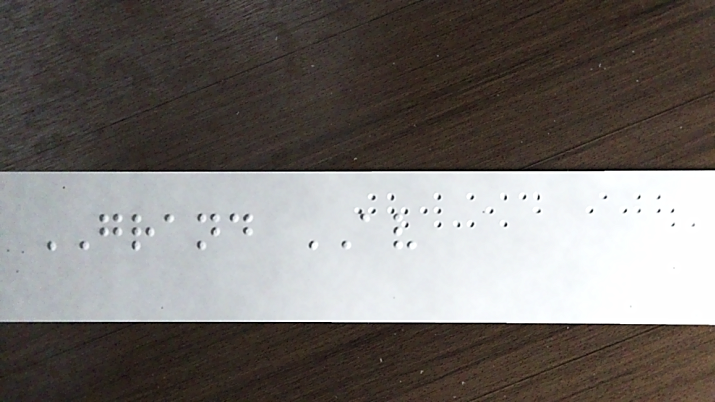GRAND AV
